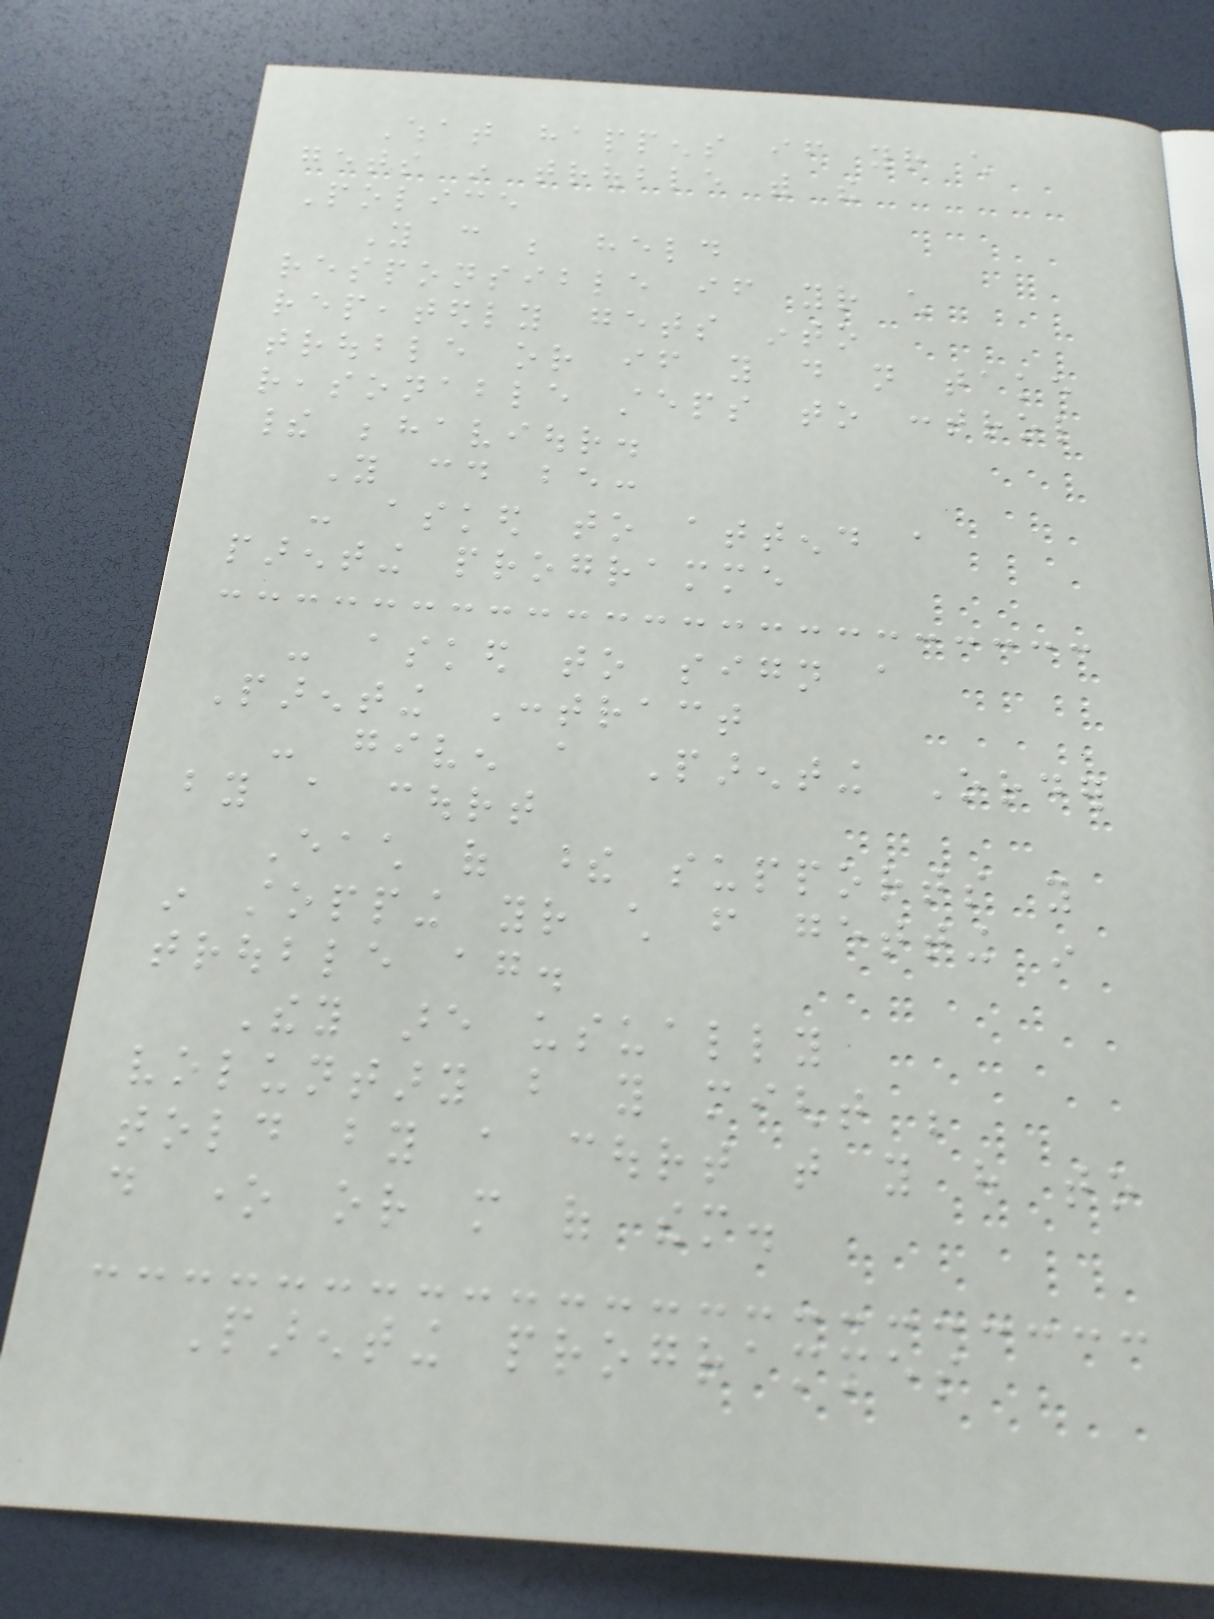What happens if your child
gets in trouble with the
Police
You can be held
responsible if your child
repeatedly gets into
trouble or if you do not take
reasonable steps to control
their behaviour.
You could be:
- asked to attend a
parenting programme
- asked to sign a
Parenting Contract
- given a Parenting Order
by a court
Each of these supports you
in stopping your child from getting in
trouble again.
They are usually
voluntary but you might be
told by a court that you have to
do one or more of them.
Parenting programmes
